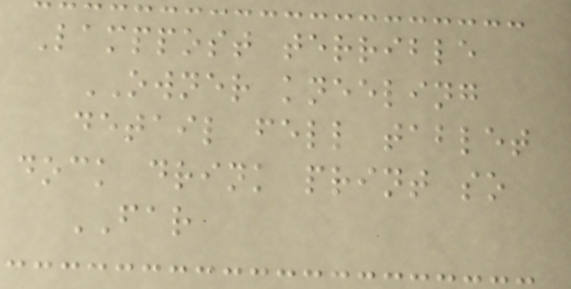Lamppost terrible
OWNER kneeling
detail fell tablet
dock drink print so
FAR
